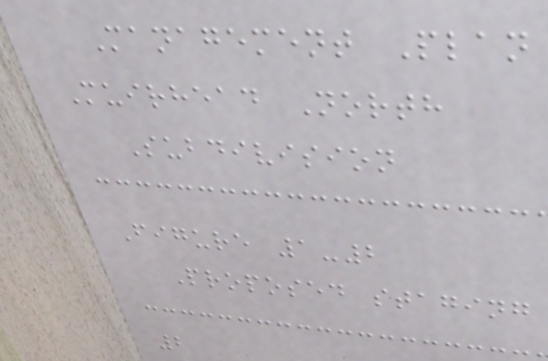Management Plan
Muirhead North
Subdivision
Figure 1-2
Proposed staging
2
